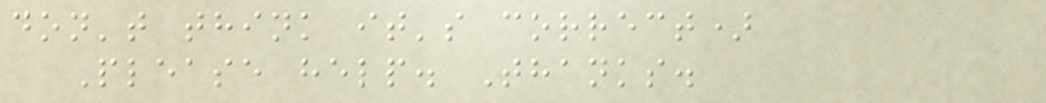don't think it's correct)
Please help. Thanks.
